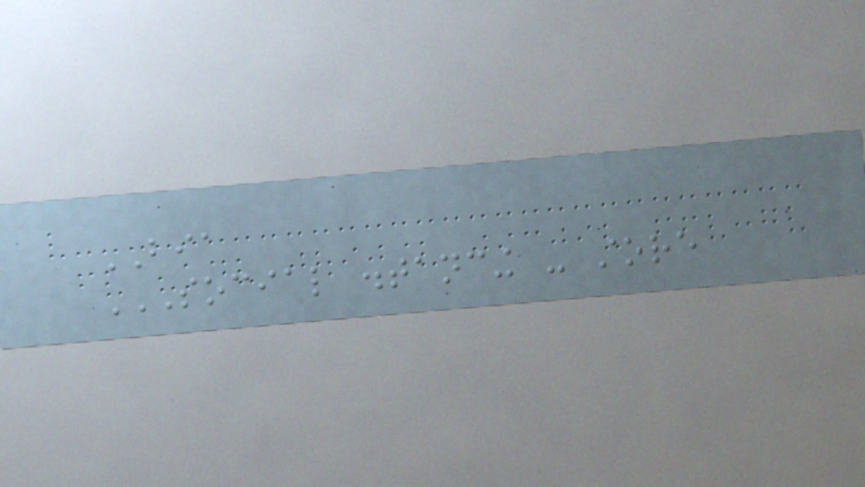BIA
SOCIAL DISTANCING - STORE
